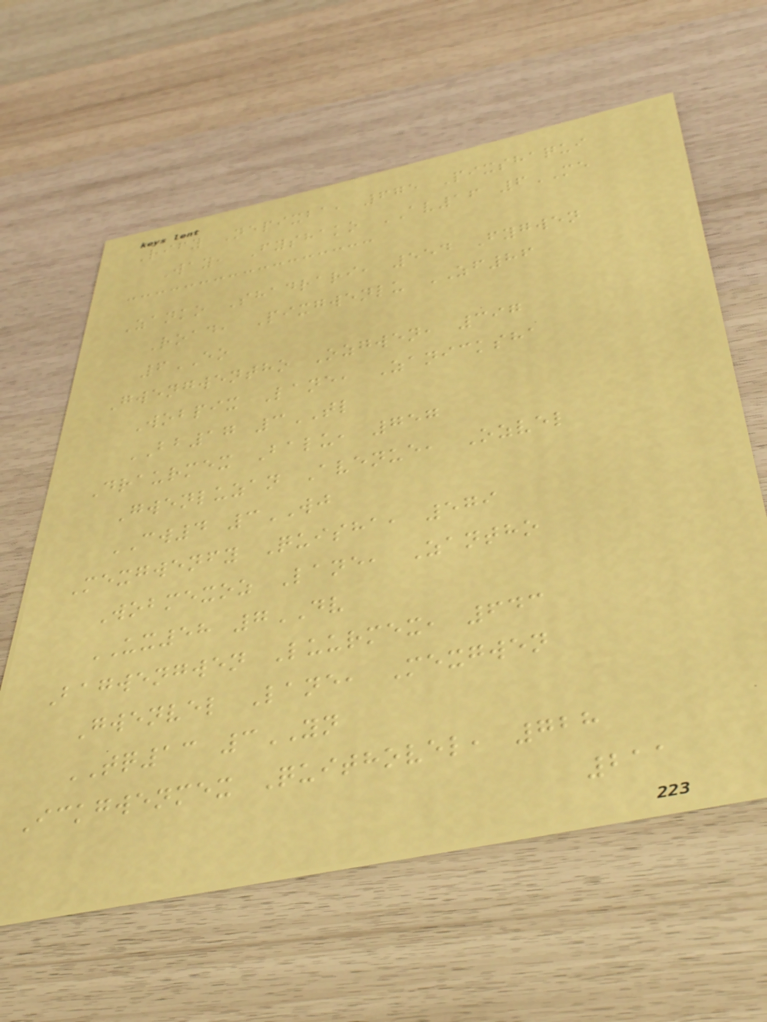Rify Nepixba, 675 Pixshaqui
Way, Fyshako AV16 6ME
Zanko Shadrari, 554 Fygwen
Road, Pixgwenlu ZF86
6EO
Gwengwentho Ozgwen, 397
Wobpix Lane, Zanicksha
BB17 3TL
Draurmex Balu, 757
Gwenluzan Avenue, Ozvel
CW4 3WJ
Mexgwenfy Quisha, 579
Wobmexoz Lane, Zantho
UX58 7DV
Bagwengwen Luurmex, 643
Gwenvel Lane, Mexgwen
TQ13 3YN
Ickgwenmex Quithovel, 728
211
